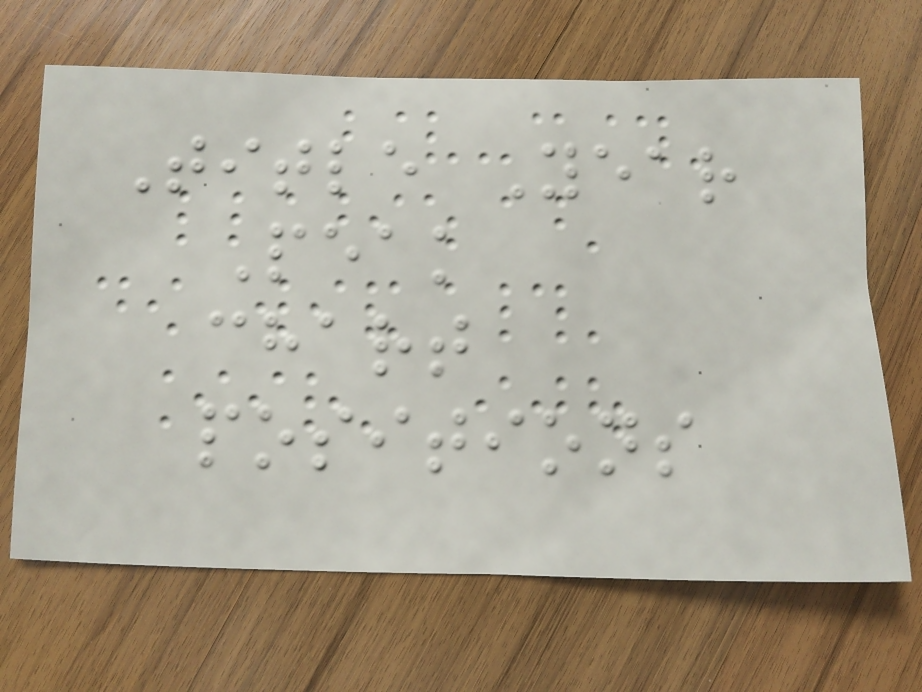Title Year
Peak
chart
positions
